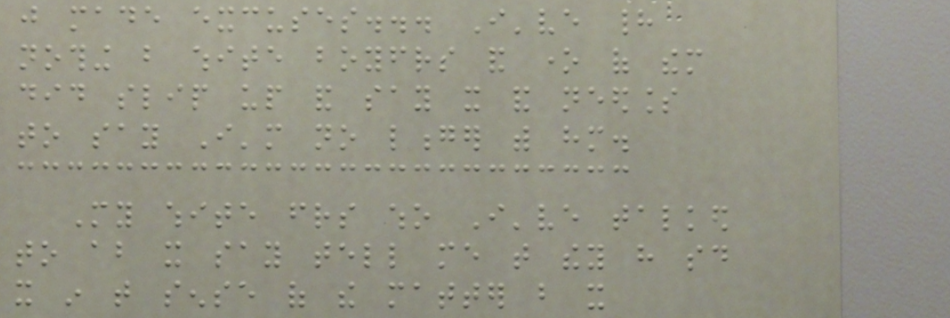just made excuses... I've had
nothing but white boyfriends and one of them
did slip up and say it and needless
to say I'm no longer with him.
My white friends who I've talked
to about it say tell me that they have said
it in that sense of the matter but it
